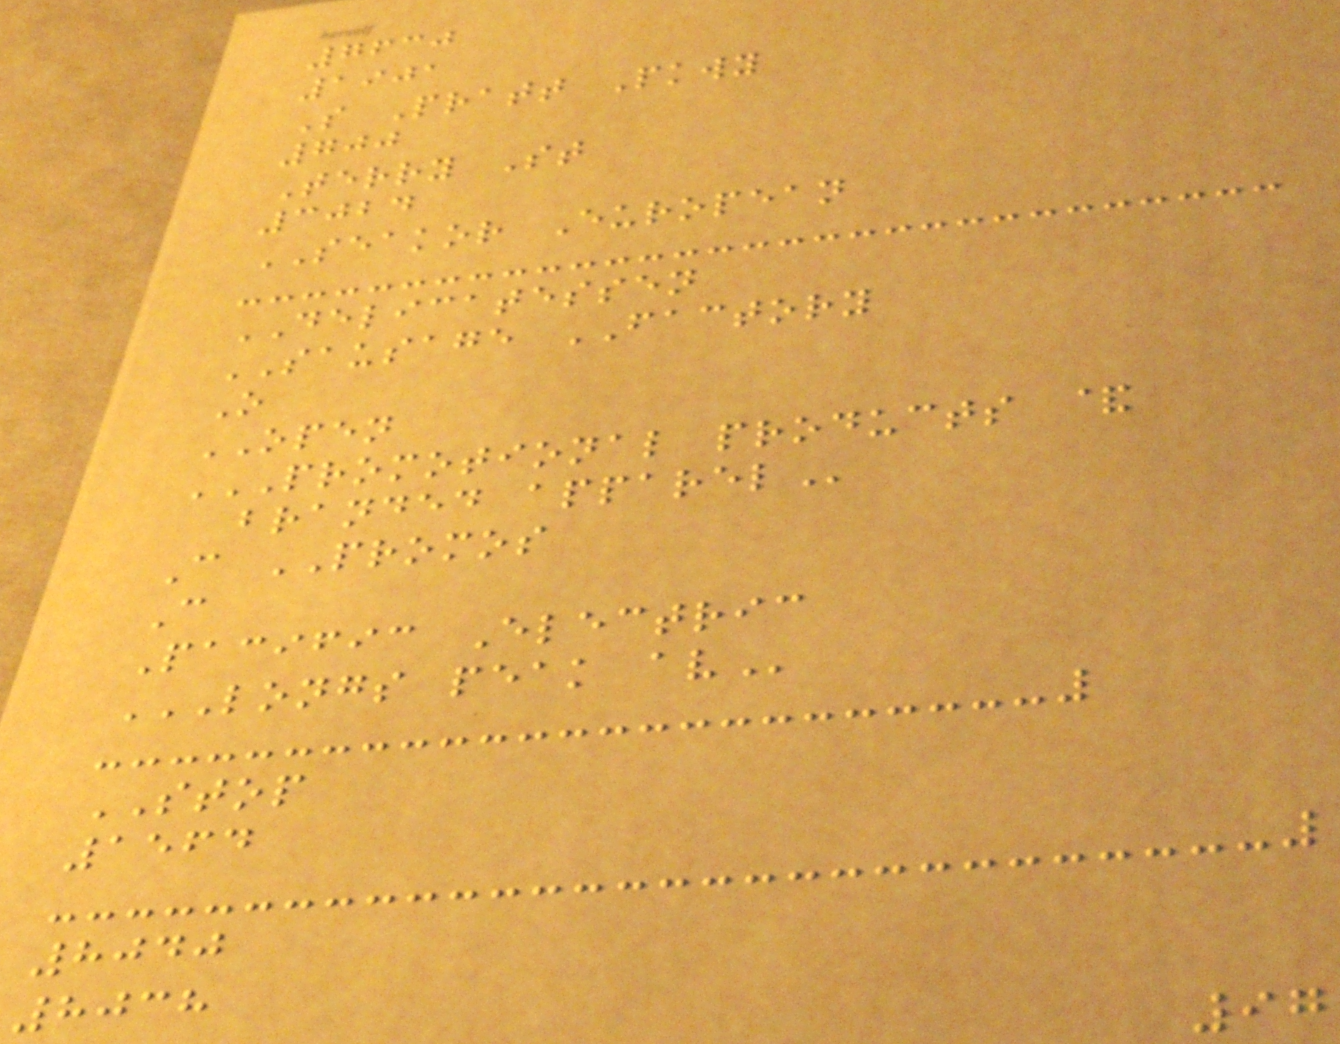7630
1901
S Pratt Pkwy
700
Terry St
3024
SEAKOR European
DELICATESSEN
SAUSAGE FACTORY
O
OPEN
PROMOTIONAL PRODUCTS &
BRANDED APPAREL
C PROMOS
C
Pacific Electric
LONGS PEAK AV
STOP
1564
8040
8038
97
